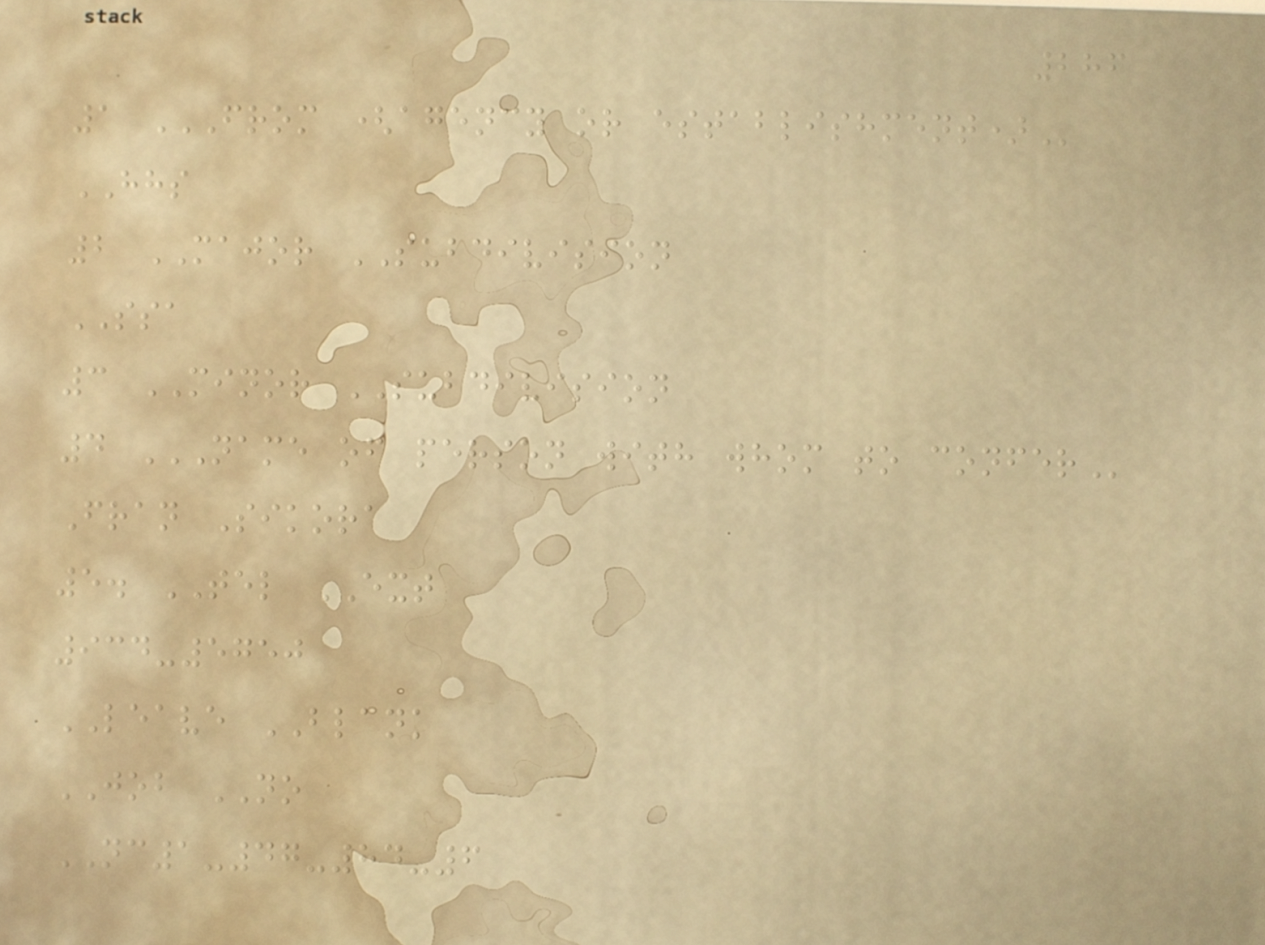286
1 FROM (AGENCY OR ESTABLISHMENT)
HHS
2 MAJOR SUBDIVISION
SSA
3 MINOR SUBDIVISION
4 NAME OF PERSON WITH WHOM TO CONFER
Fran Sikora
5. TEL EXT
934-5750
LEAVE BLANK
JOB NO
NC1-47-84-6
